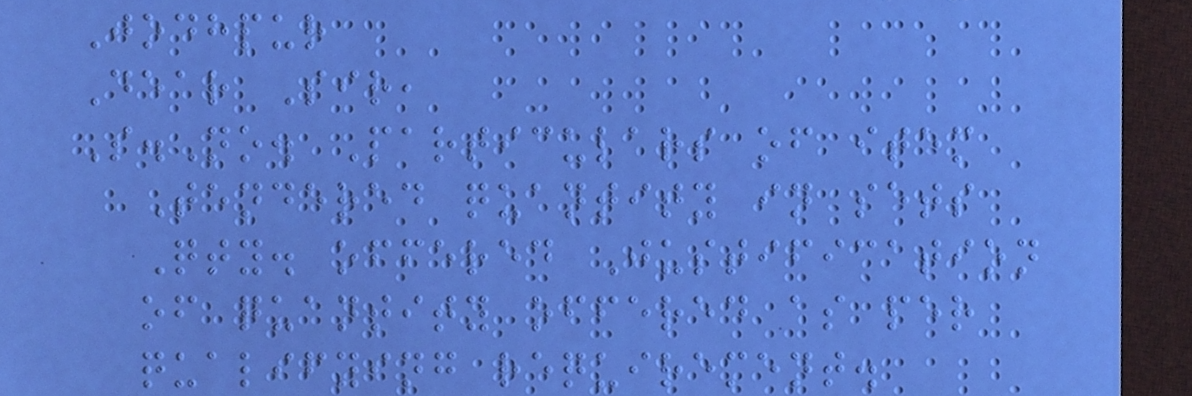Jodhpur
Dear Sir,
S.No. Particulars of item
Tendered quantity in sets
Qty. offered Justification
of quantity offered as per
qualifying requirement.
